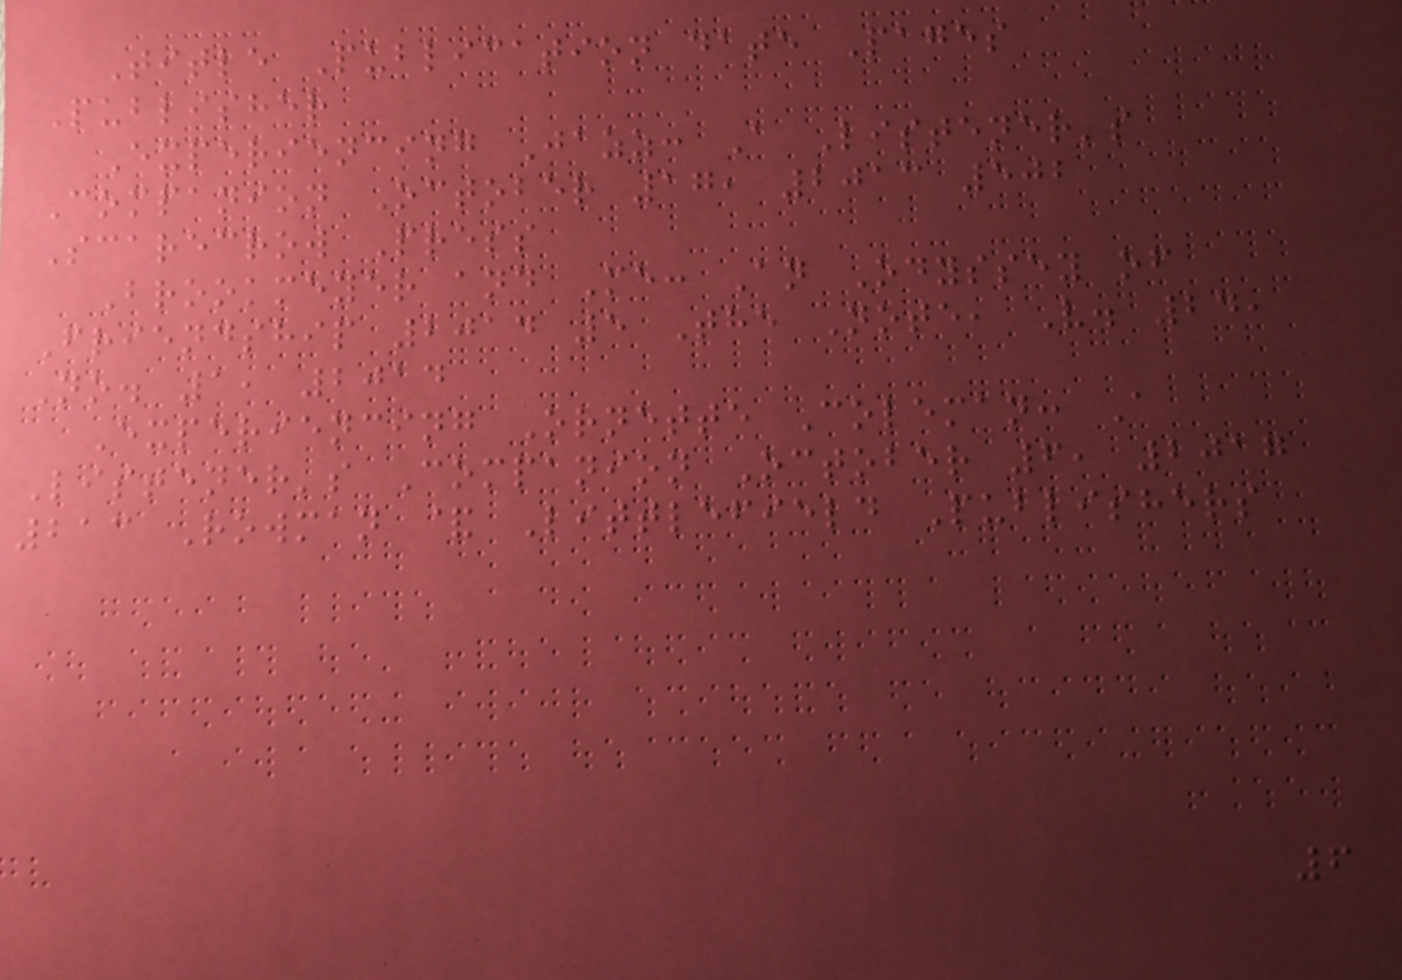Title Publication date Pages
Publisher
Experiencing Jazz: A Listener's
Companion October 17, 2013 502
Scarecrow Press
Brookmeyer and Me: An Odyssey of
Friendship 2014 5 The Note, V. 24,
No. 1, 2014
Experiencing Ornette Coleman: A
Listener's Companion October 6, 2017
213 Rowman & Littlefield Publishers
6
